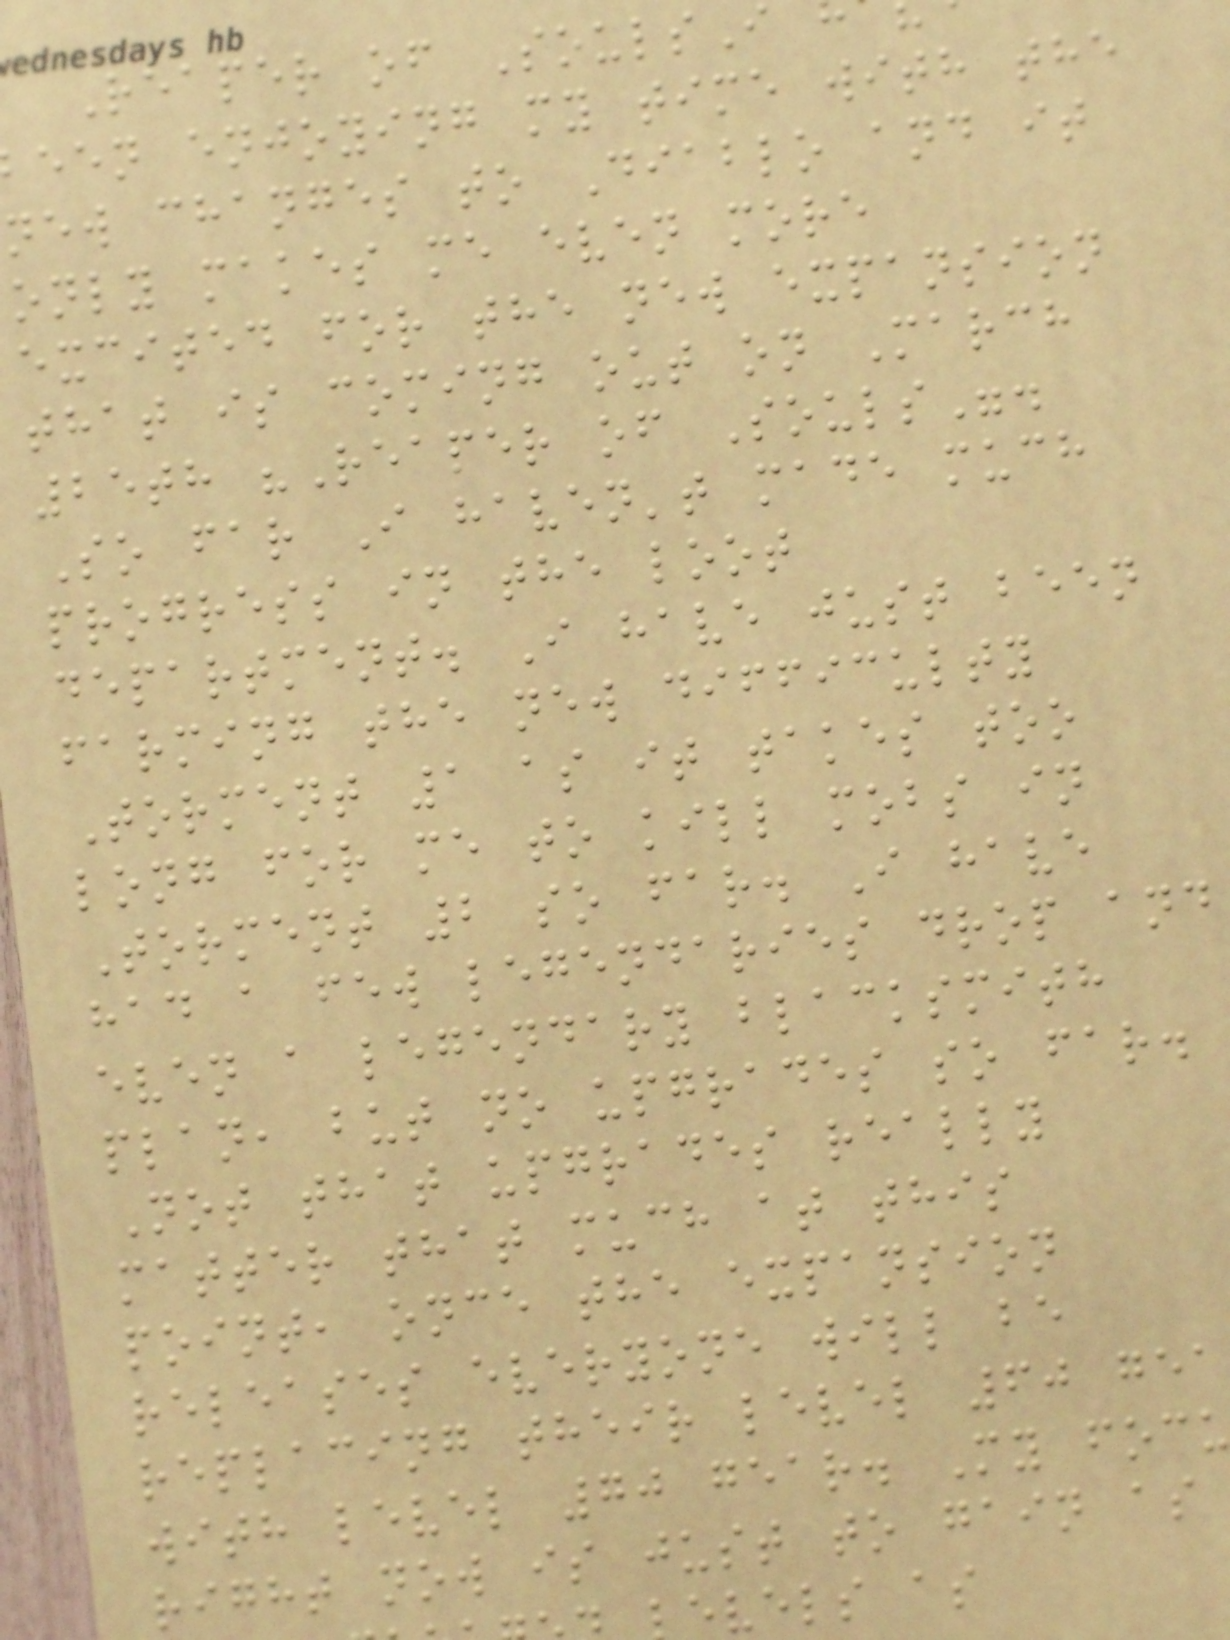Reaper of SoulsI
een enjoying my time with the
new changes to Diablo and it
only makes me even more
excited for the new expansion
that is coming out on March
25th "Reaper of Souls".
So far I haven't made much
progress in the loot
department. I have just been
farming the new difficulty
Torment 1 as it takes too
long for me to kill mobs in
Torment 2 so far. I have
had a few legendaries drop and
even a legendary blacksmith
plan, but no upgrades so far.
Not that upgrades really
matter that much at this
point, once the expansion
releases everyone will be
replacing their level 60 gea
with level 70 gear. My focu
right now is just to gain as
evels as
